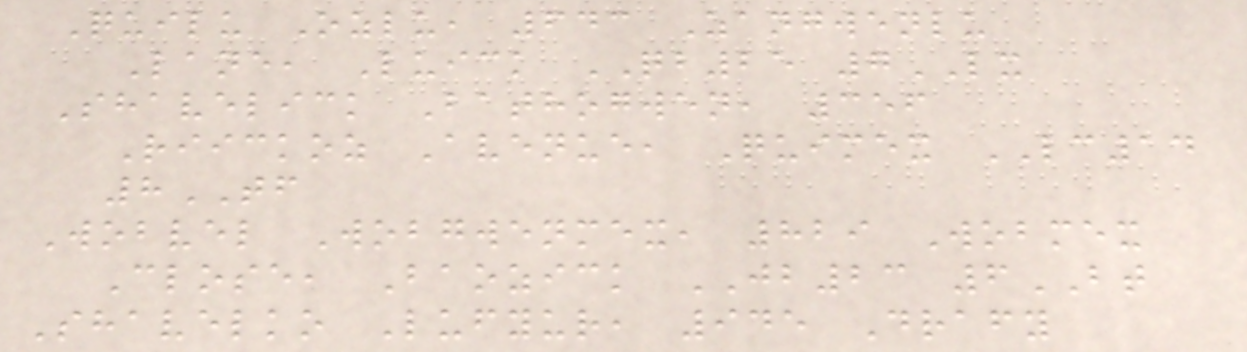Quilu Ozlu, 643 Zangwenlu
Lane, Luick QB25 7LX
Shavelick Bathogwen, 356
Riickoz Avenue, Quimex LC14
8TF
Wobvel Wobgwenmex, 829 Wobmex
Close, Baozick JB23 6BT
Shavelko Lufyur, 945 Drafy
